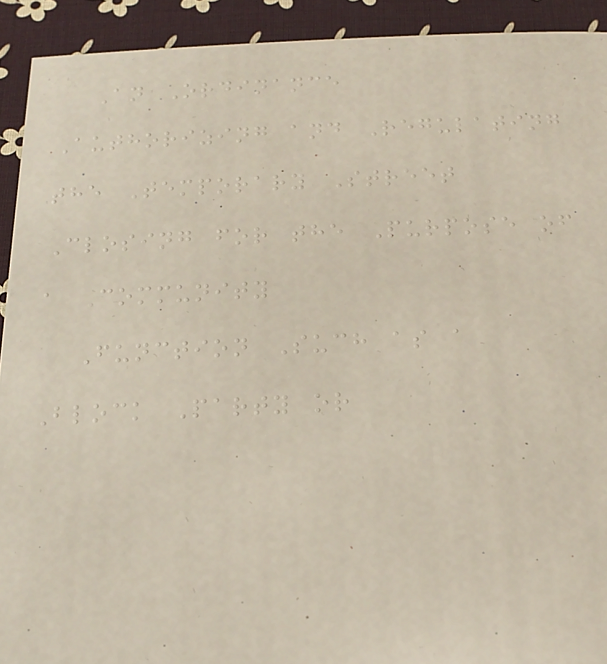An Ordinance
Authorizing and Regulating
the Temporary Street
Closing for the Purpose of
a Community
Function Such as a
Block Party or
